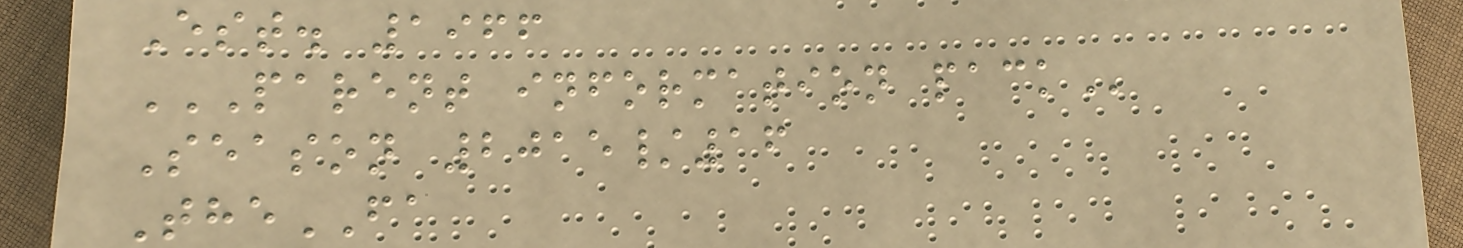Est. 1966
PARENT INFORMATION PACK
Season 2015/16
TheFA
